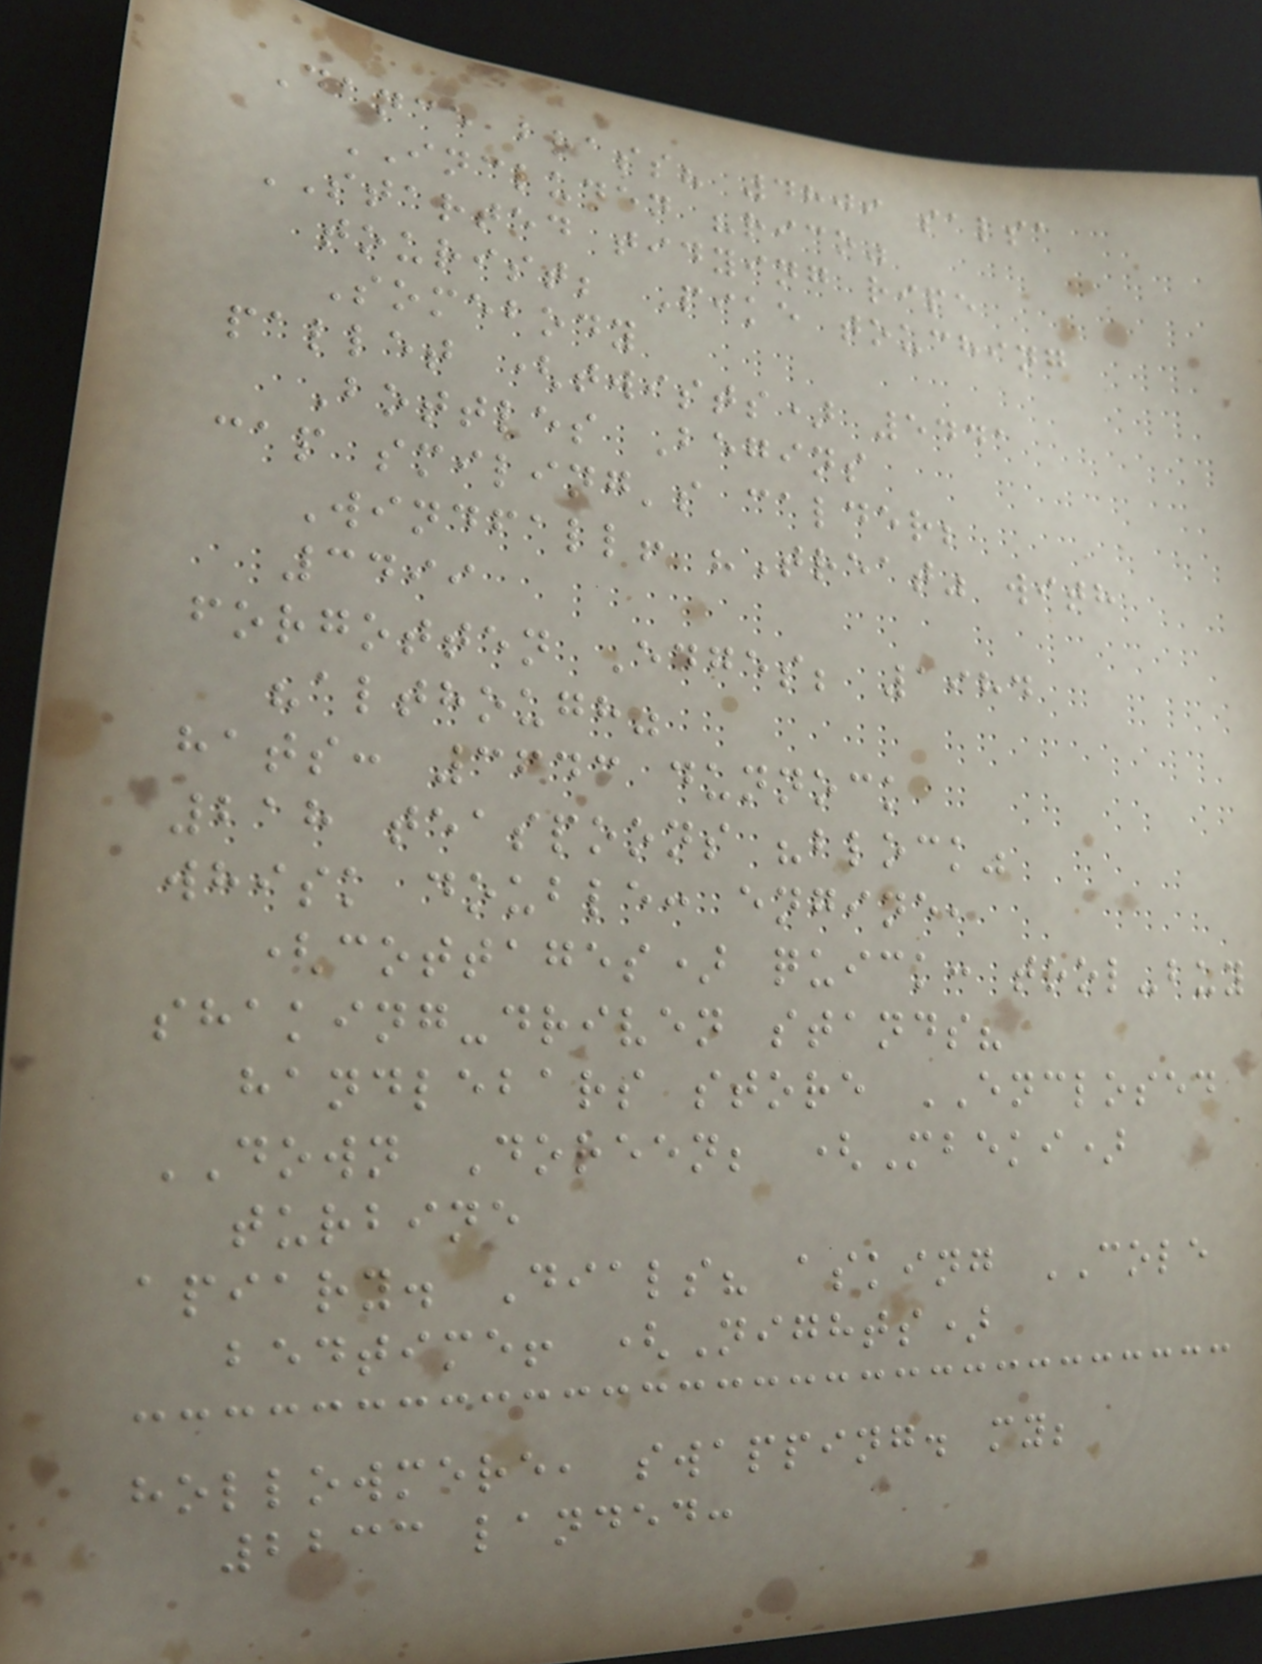Dance brass? 4809 salsa
INCLUDED "rico"
STARTED tidying ripe
tourist; Pike touching
Somebody
pallet (twists) 5441
Bottles Begins
cap smiling's calder;
Windfall! "Treat" with
3499
forgotten Edges; 1984
"although"
hats: 3643 dunnock
218 teaspoons "block"
whisk double: engine,
(cottages) quick: tool-buy
shaking-driven stands?
handlebars store ENCLOSED
DOWN Doreen; (Mbeki)
turbine
apiary. Dials? asking COLE
bedtime! (Nights)
hollowmere, swapping. my;
2233 landed:
